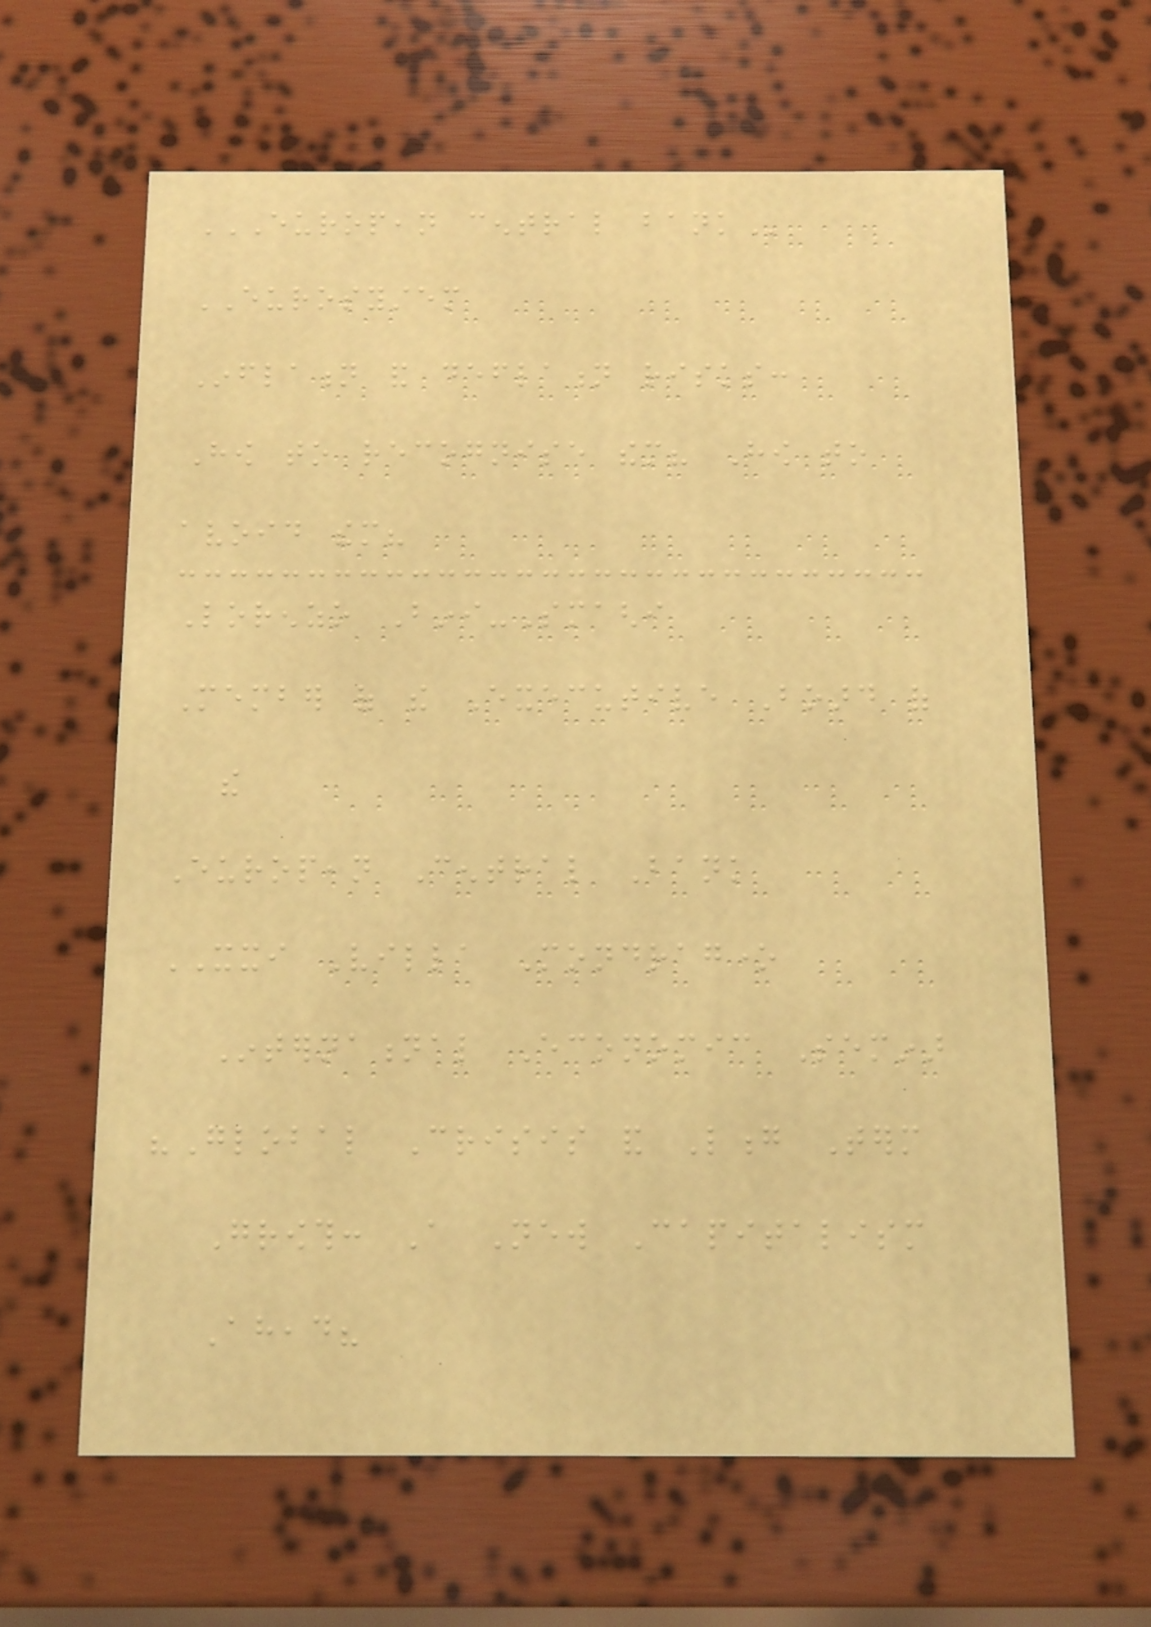EUROPEAN CENTRAL BANK
EUROSYSTEM
Inflation and deflation risks:
How to recognise them? How to
avoid them?
Lorenzo Bini-Smaghi
Member of the Executive Board of
the
European Central Bank
XXI Villa Mondragone
International Economic Seminar
"Global Crisis and Long Term
Growth: A New Capitalism
Ahead?
